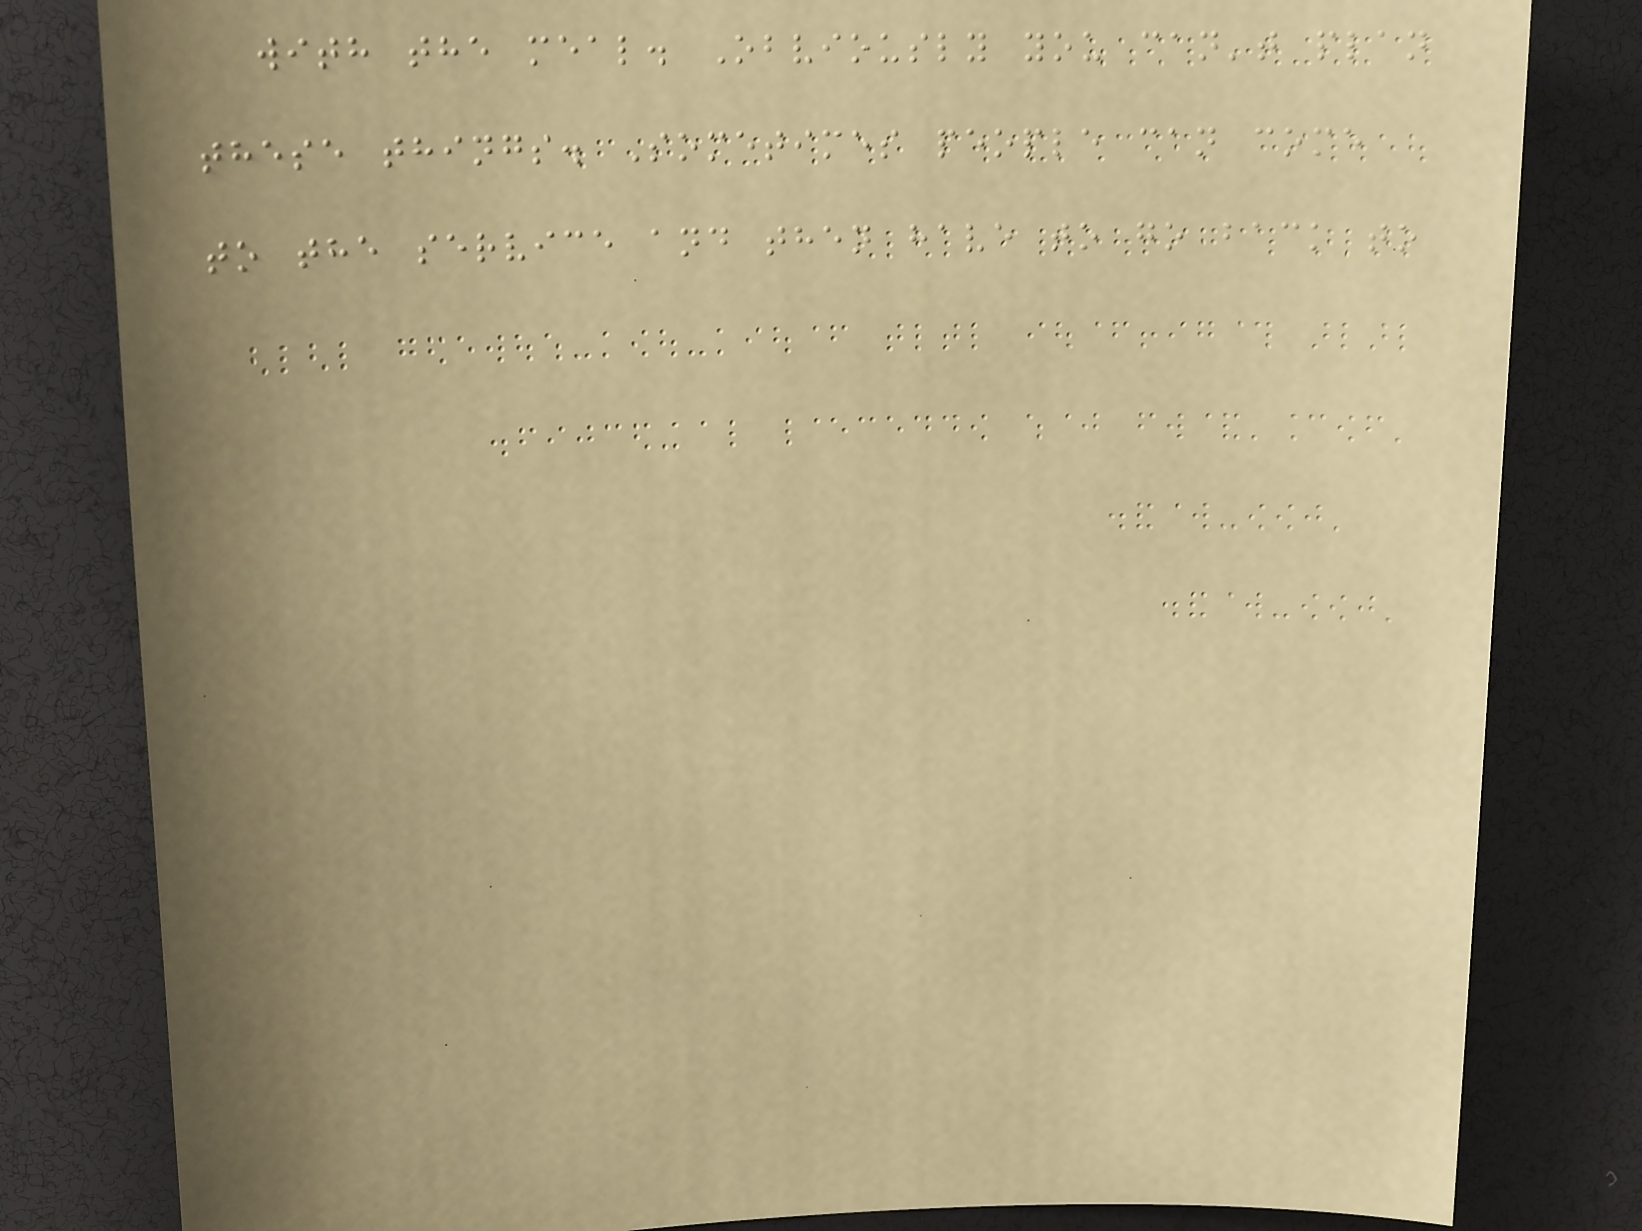with the meal. Obviously you can't plan
these things. Sometimes people can come
to the service and then have to go back to
